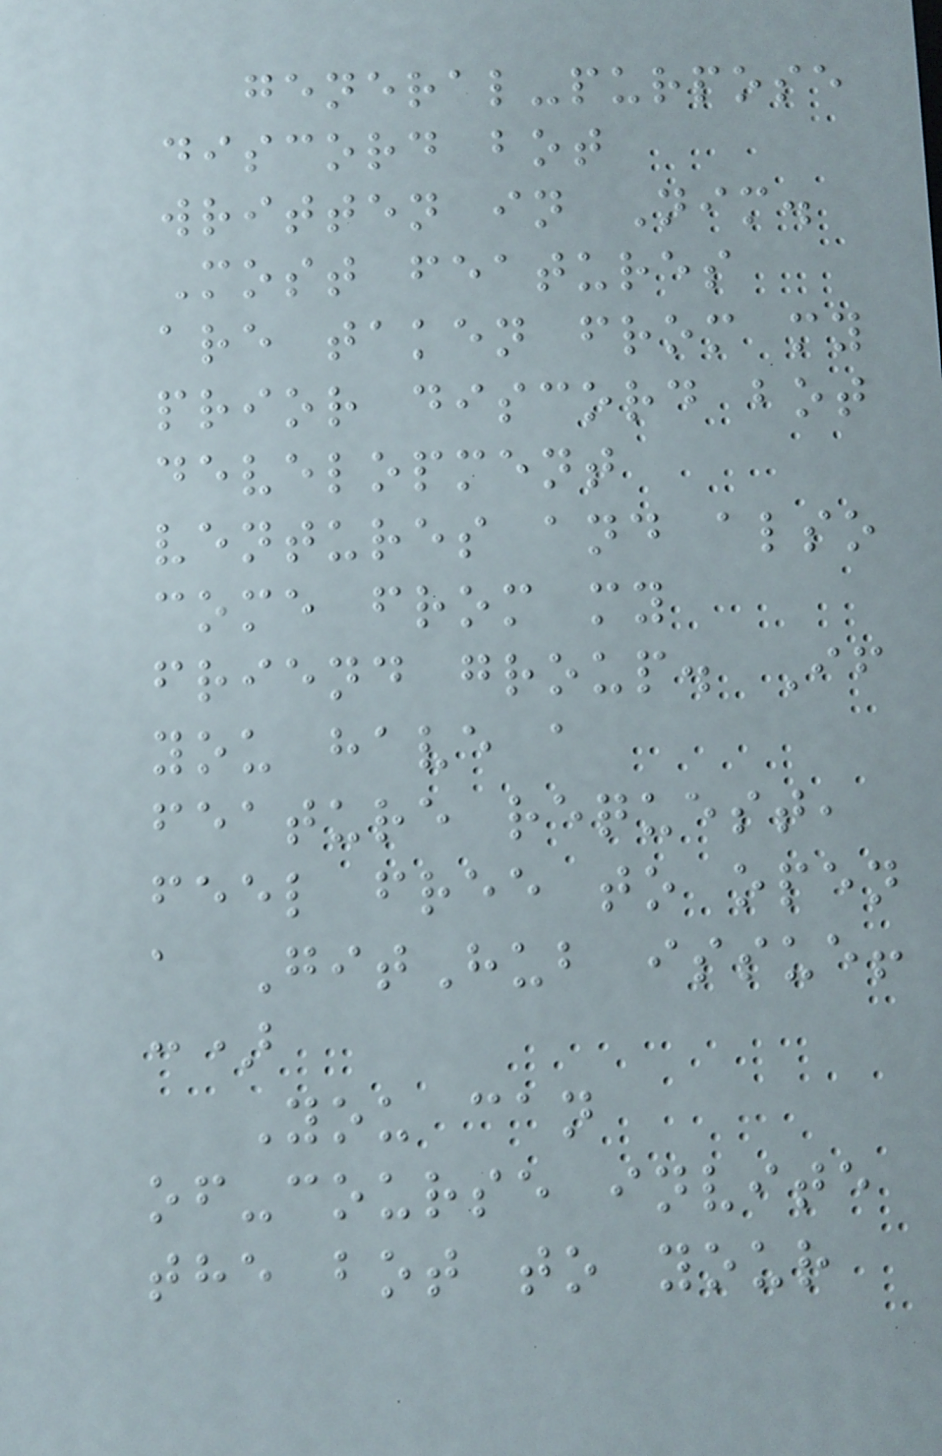general-purpose
discord bot
written in Nim.
Most features
are taken from my
prior discord bot
development
ventures and also
come from my
friend group. If
you have a
feature request,
feel free to open
a GitHub issue!
:)
You can
of-course invite
the bot to your
